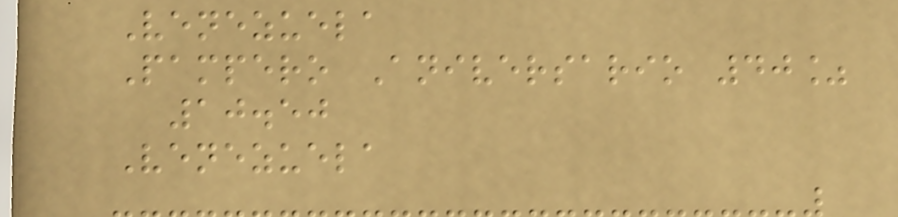Venezuela
Pampero Aniversario 40%
10.50
Venezuela
